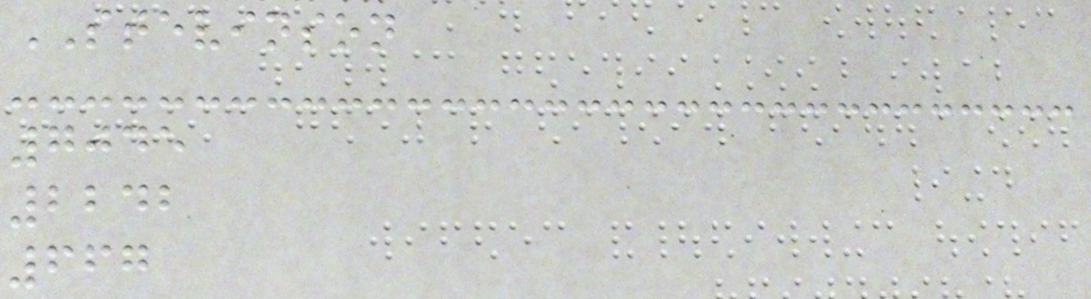STEVINSON
7045
2242
667
